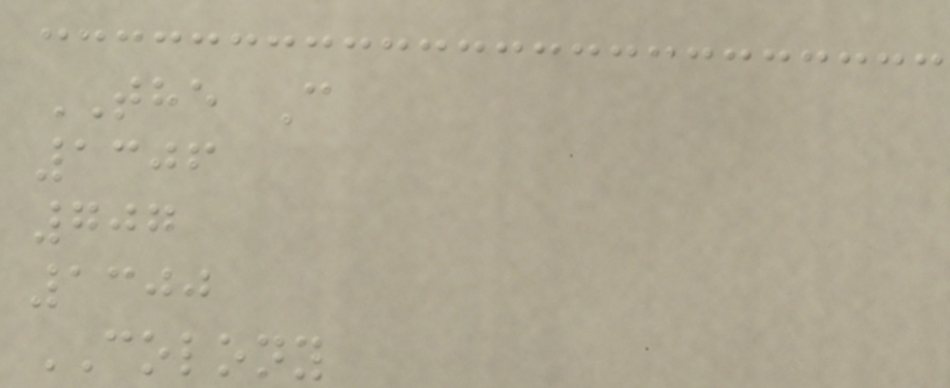THE C
1306
707
1300
COLONY
